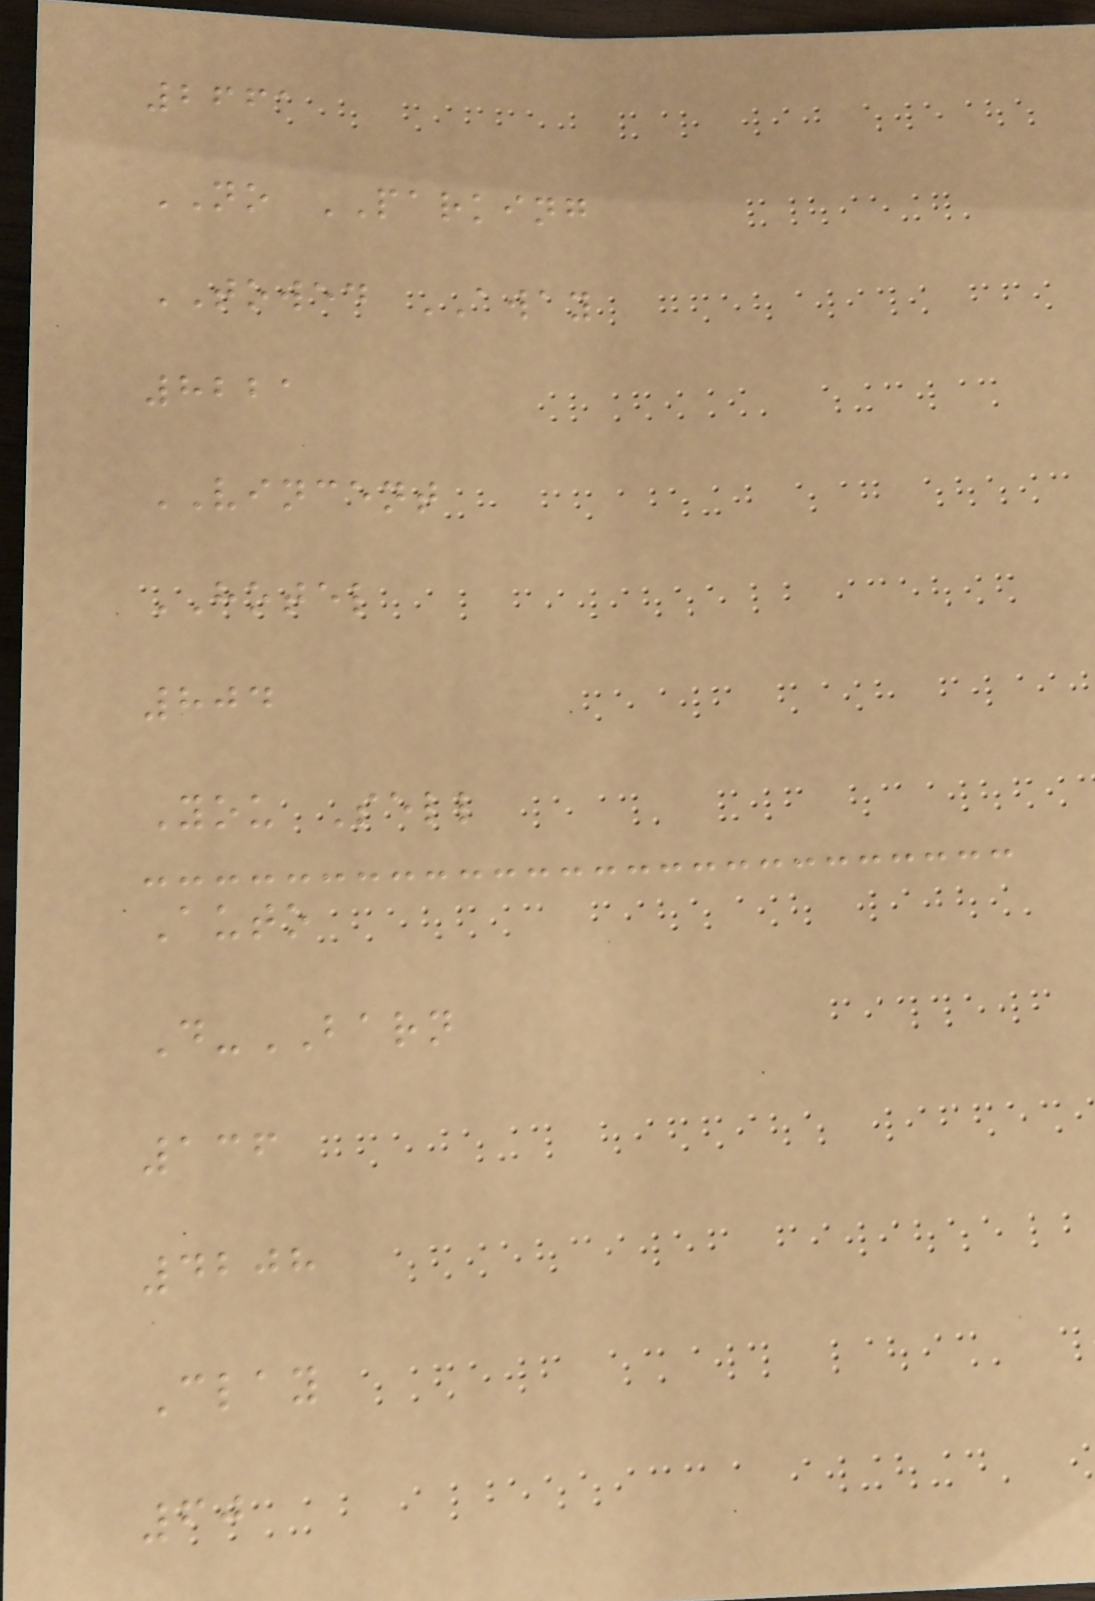2661
NO PARKING
TOWED AWAY
8221
VINCENT
HOTEL
804
You Sell
Auto
D-BARN
136
4208
Clay
60
